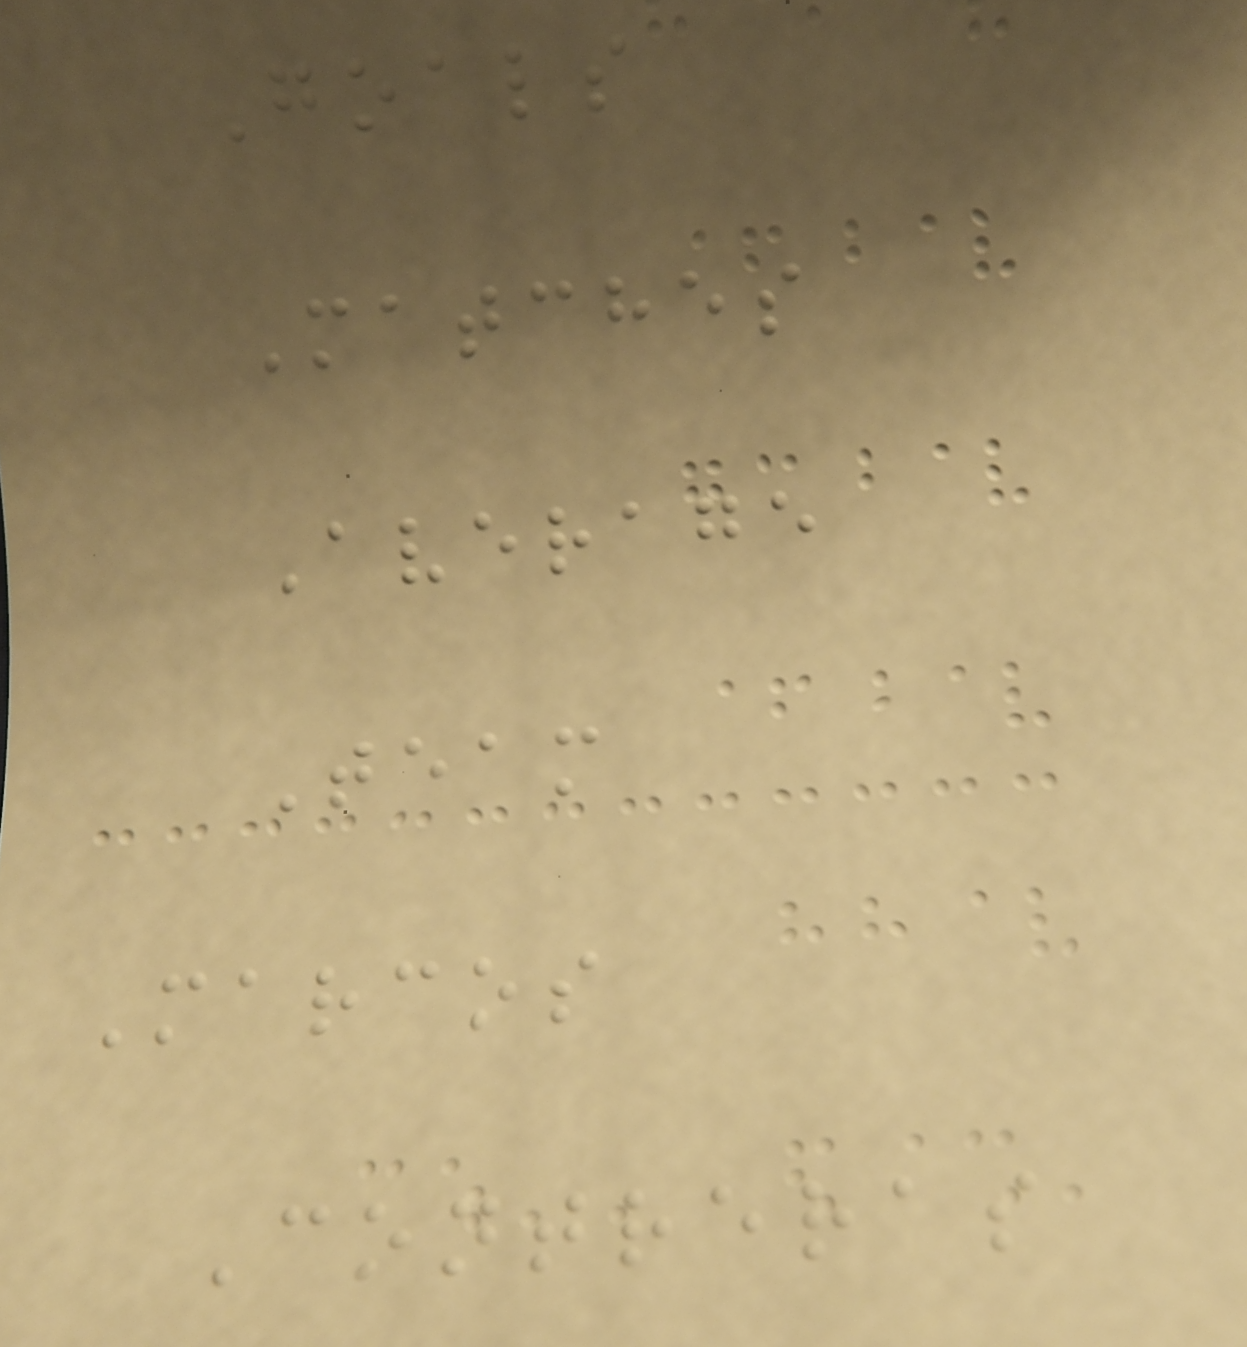Goals
Matches
Average
Team
Marcos
Contreras
